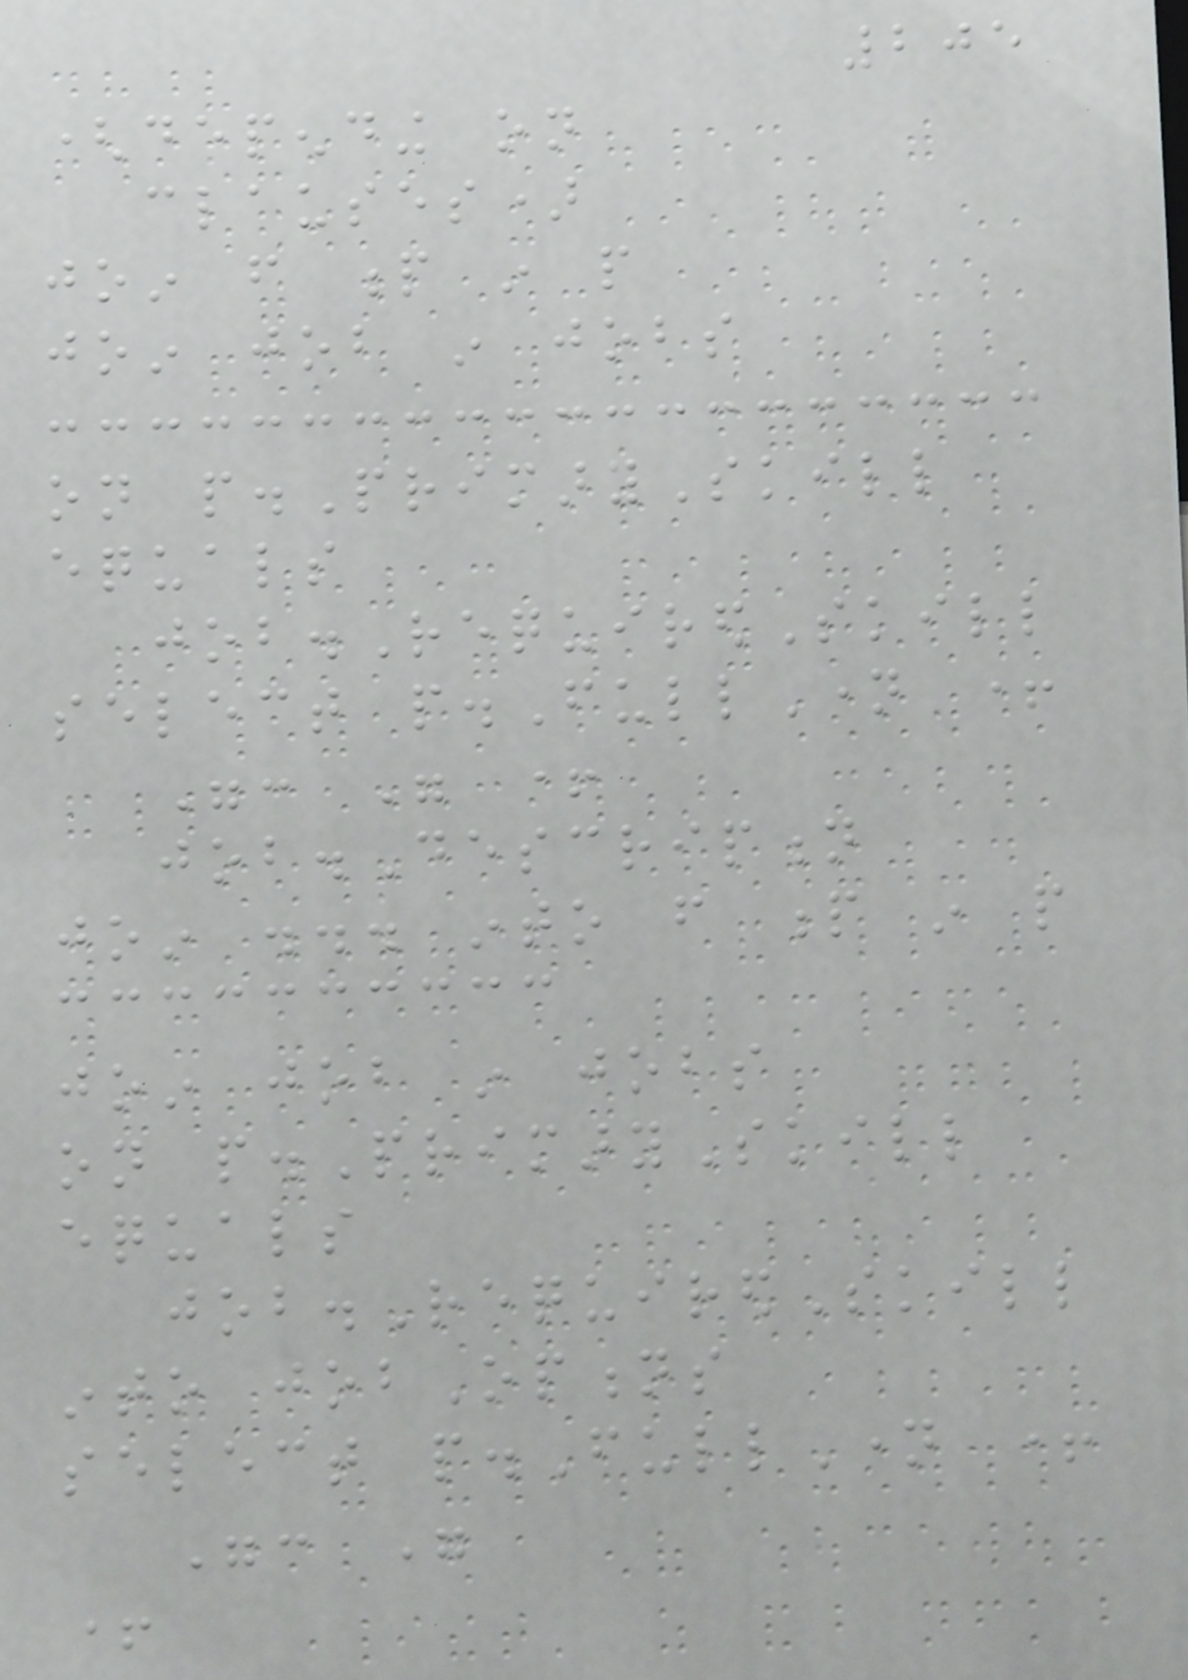205
(depending on
clauses)
join from p in people
join job in jobs
on p.PrimarySkill
equals
job.RequiredSkill
select p.FullName +
": " +
job.Description
join ... into from p in people
join job in jobs
on p.PrimarySkill
equals
job.RequiredSkill
into jobOptions
select p.FullName +
": "
+
